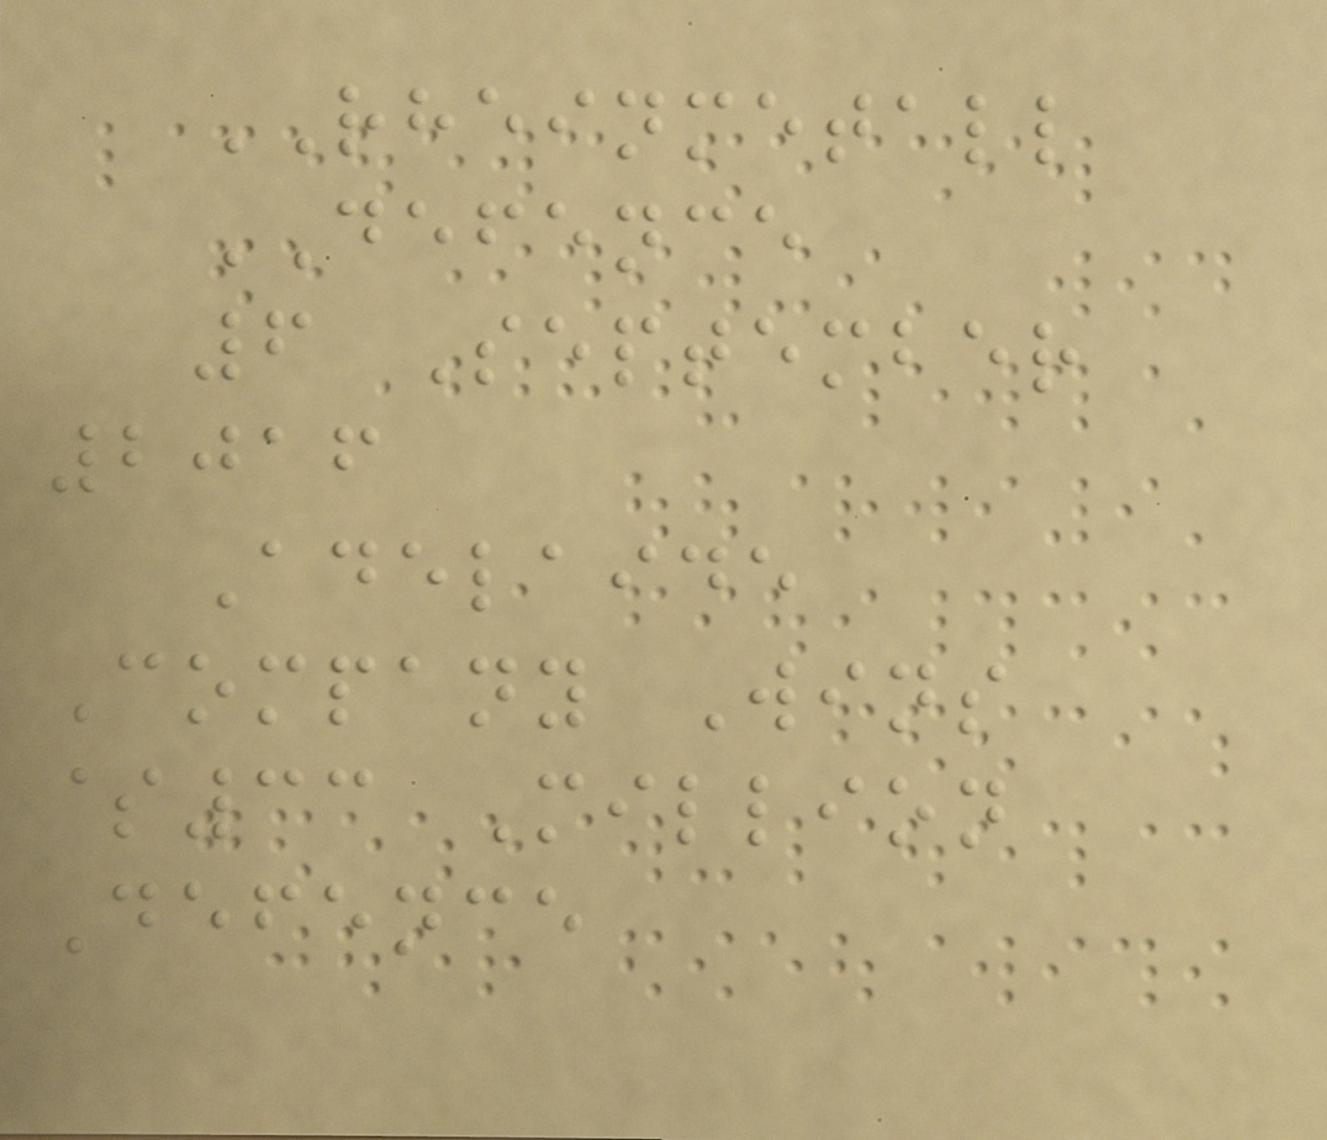RHEINMETALL
DEFENCE
6 September
2016
Adelaide
Company Wins
$33 Million
Defence
